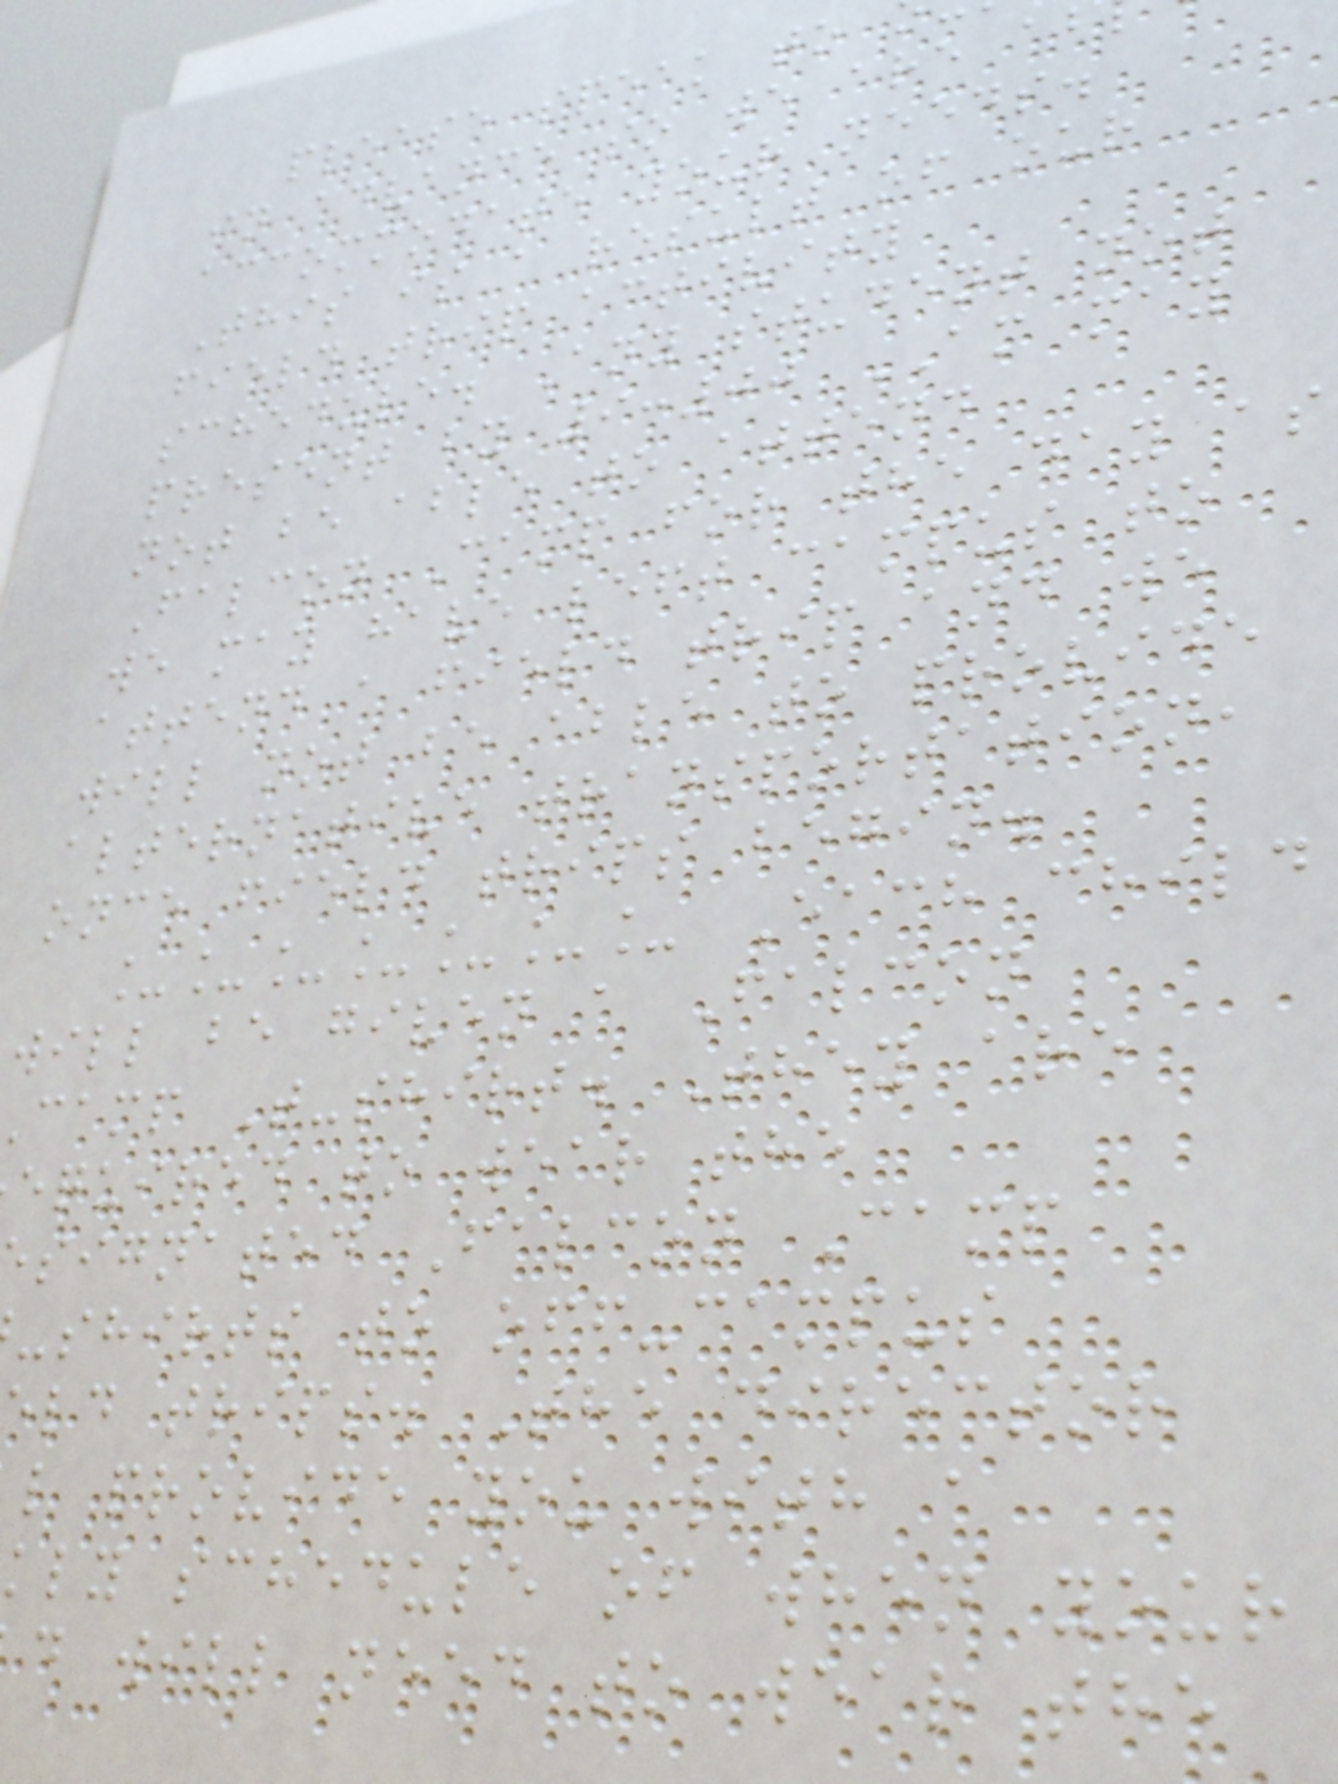please speak to
in advance so we are ab
accommodate your needs.
This is a result of our
field trip activity
schedule. Any student not
present by 9:00 AM may
not be able to attend
Falcon Camp for the day as
we may have left campus to
attend a field trip and we
will not be able to provide
alternative transportation,
once field trips begin.
_______ Each child
will be given a Falcon
camp T-shirt. They are
equired to wear the
signated Falcon Camp
-shirts to off-campus
ld trips. The director
l provide you with a
kly schedule of when your
d will need to wear the
